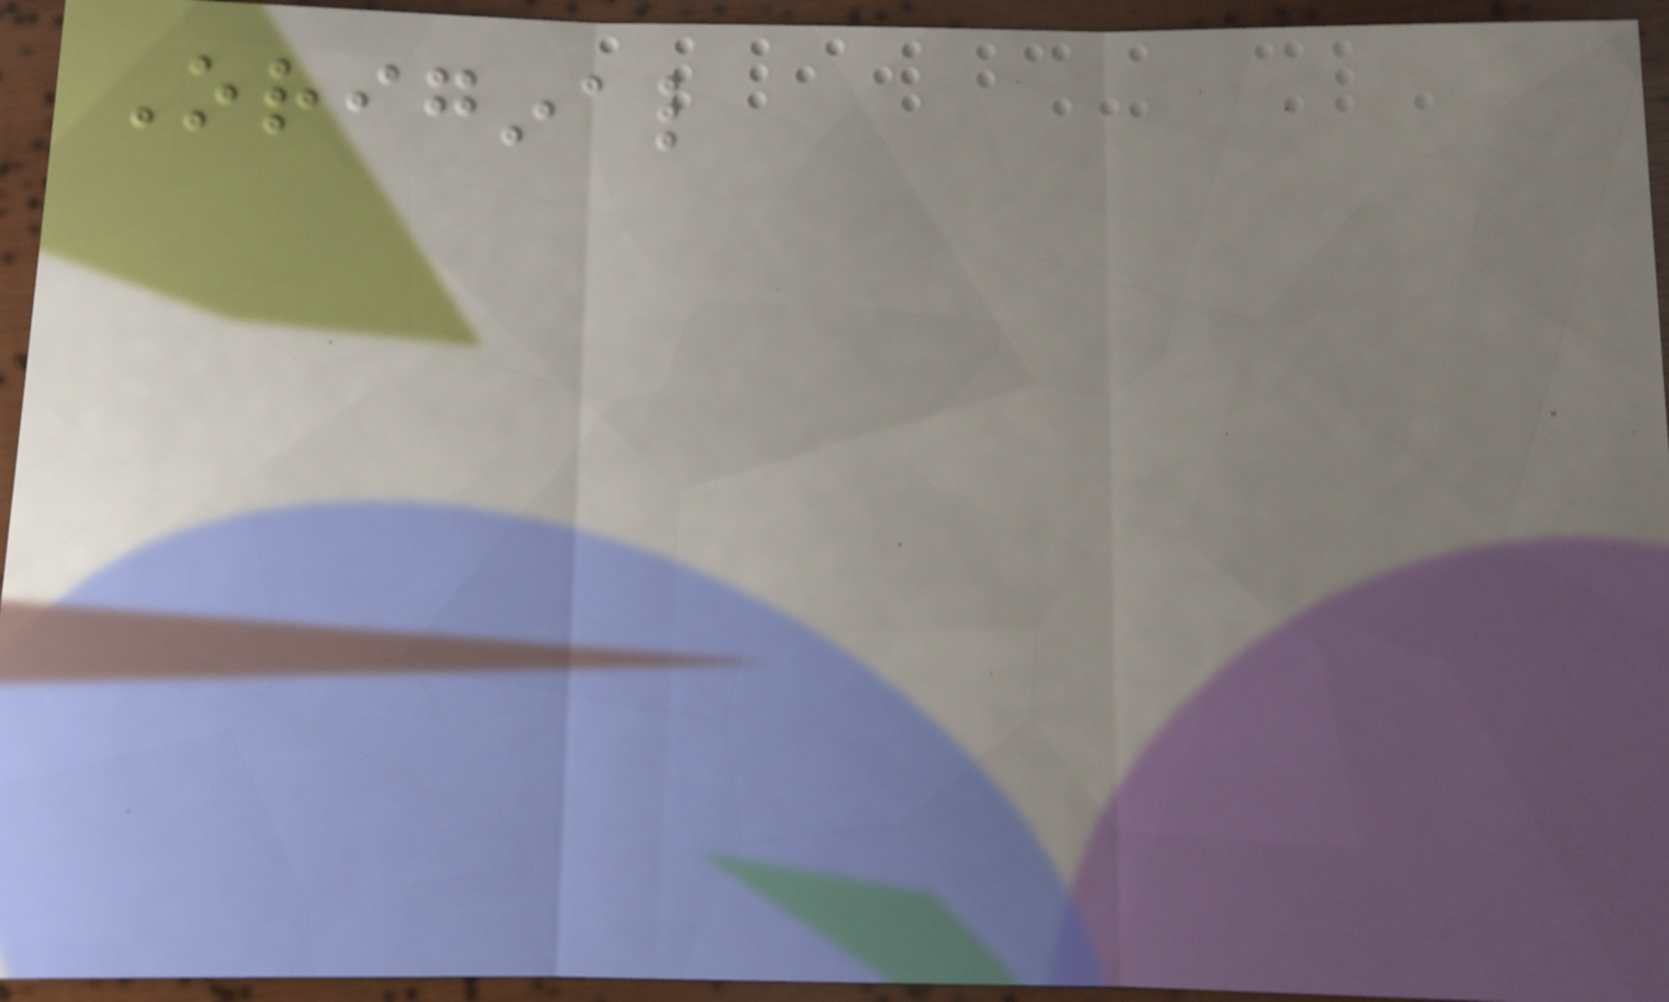Original
